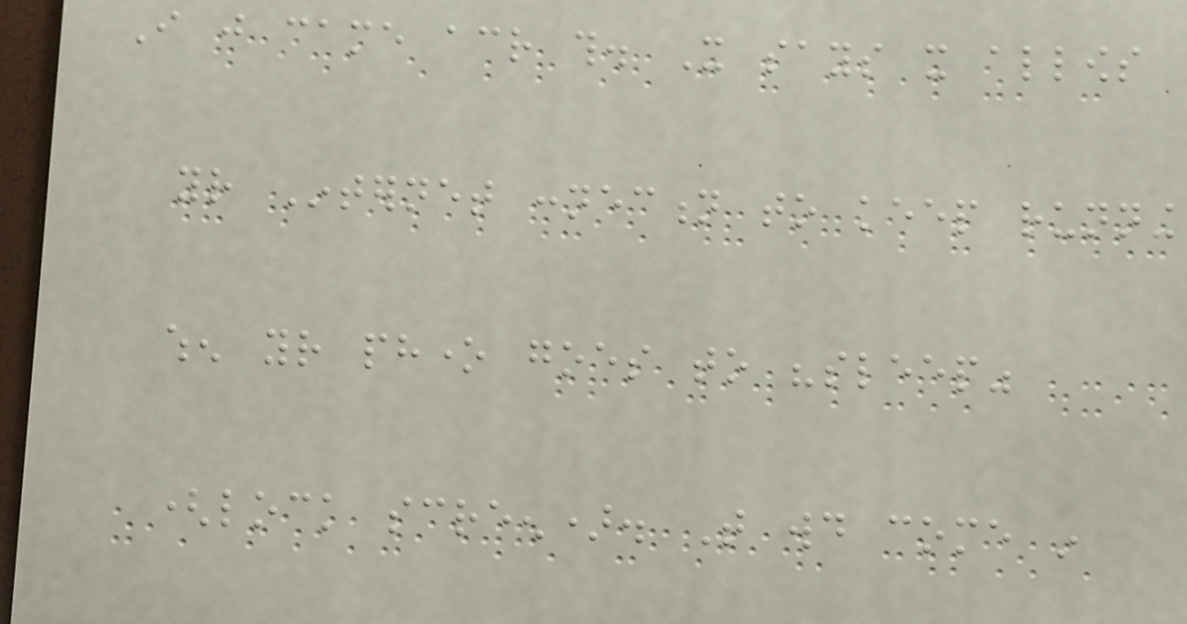I just came across this. It says it allows
your Internet connection to keep running
when your phone goes to "sleep"
(lock screen). That would come in
